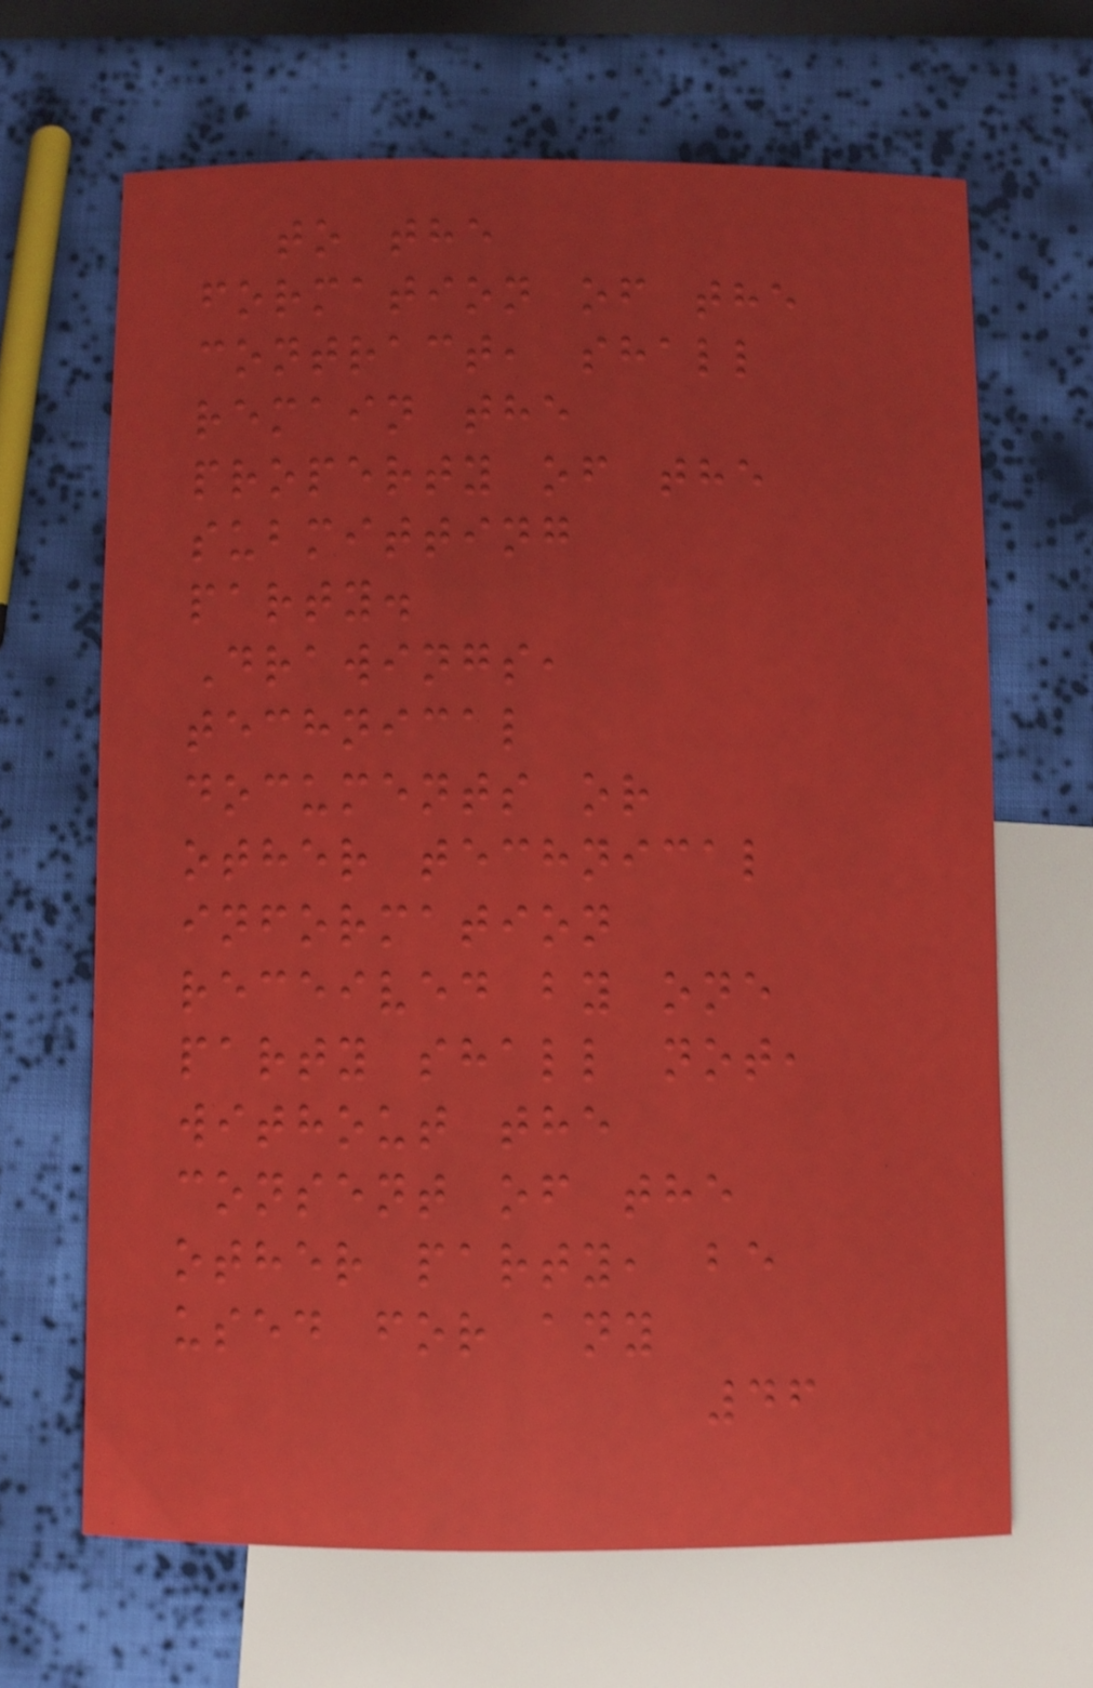to the
formation of the
contract, shall
remain the
property of the
submitting
party.
Drawings,
technical
documents or
other technical
information
received by one
party shall not,
without the
consent of the
other party, be
used for any
46
